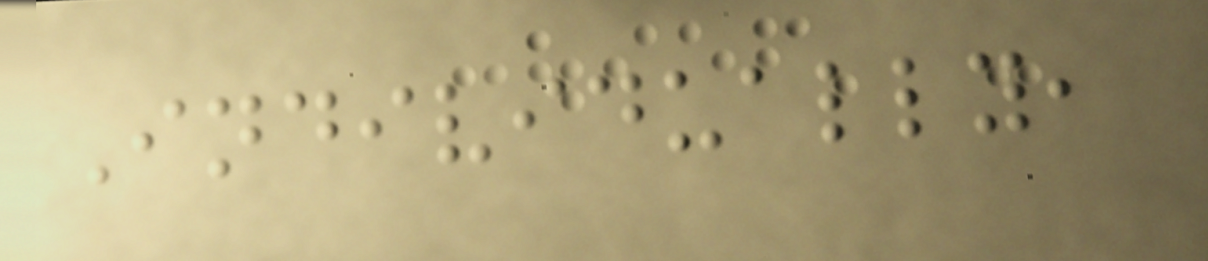Individually,
